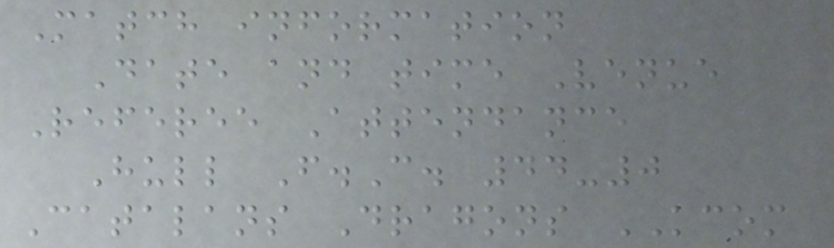Match information
Date and time Venue
Referee Attendance
Hull F.C. 44-0
Catalans Dragons KCOM
